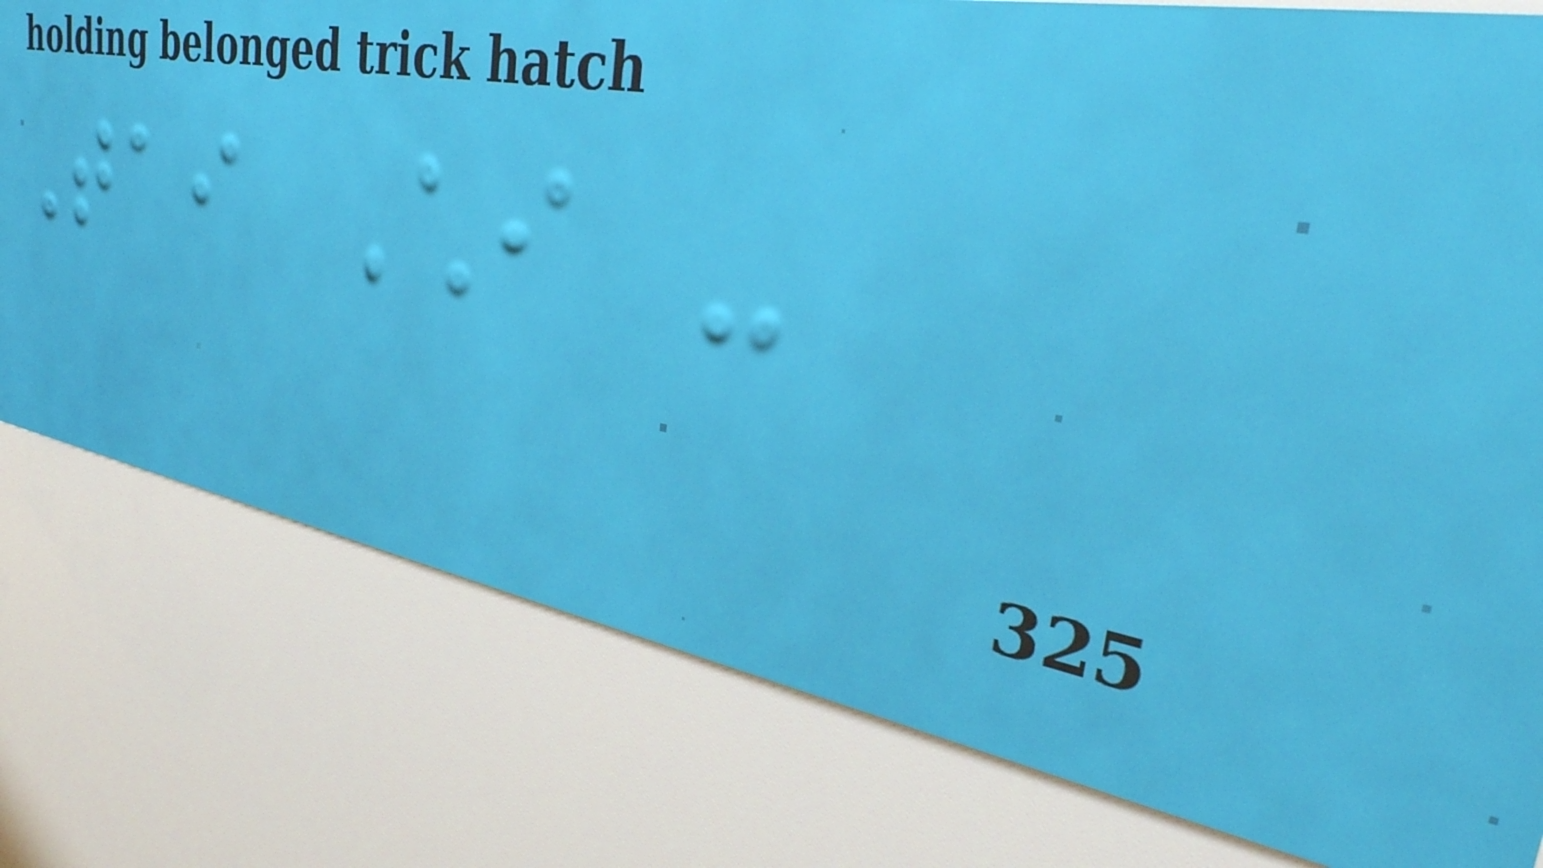Tai Chi -
